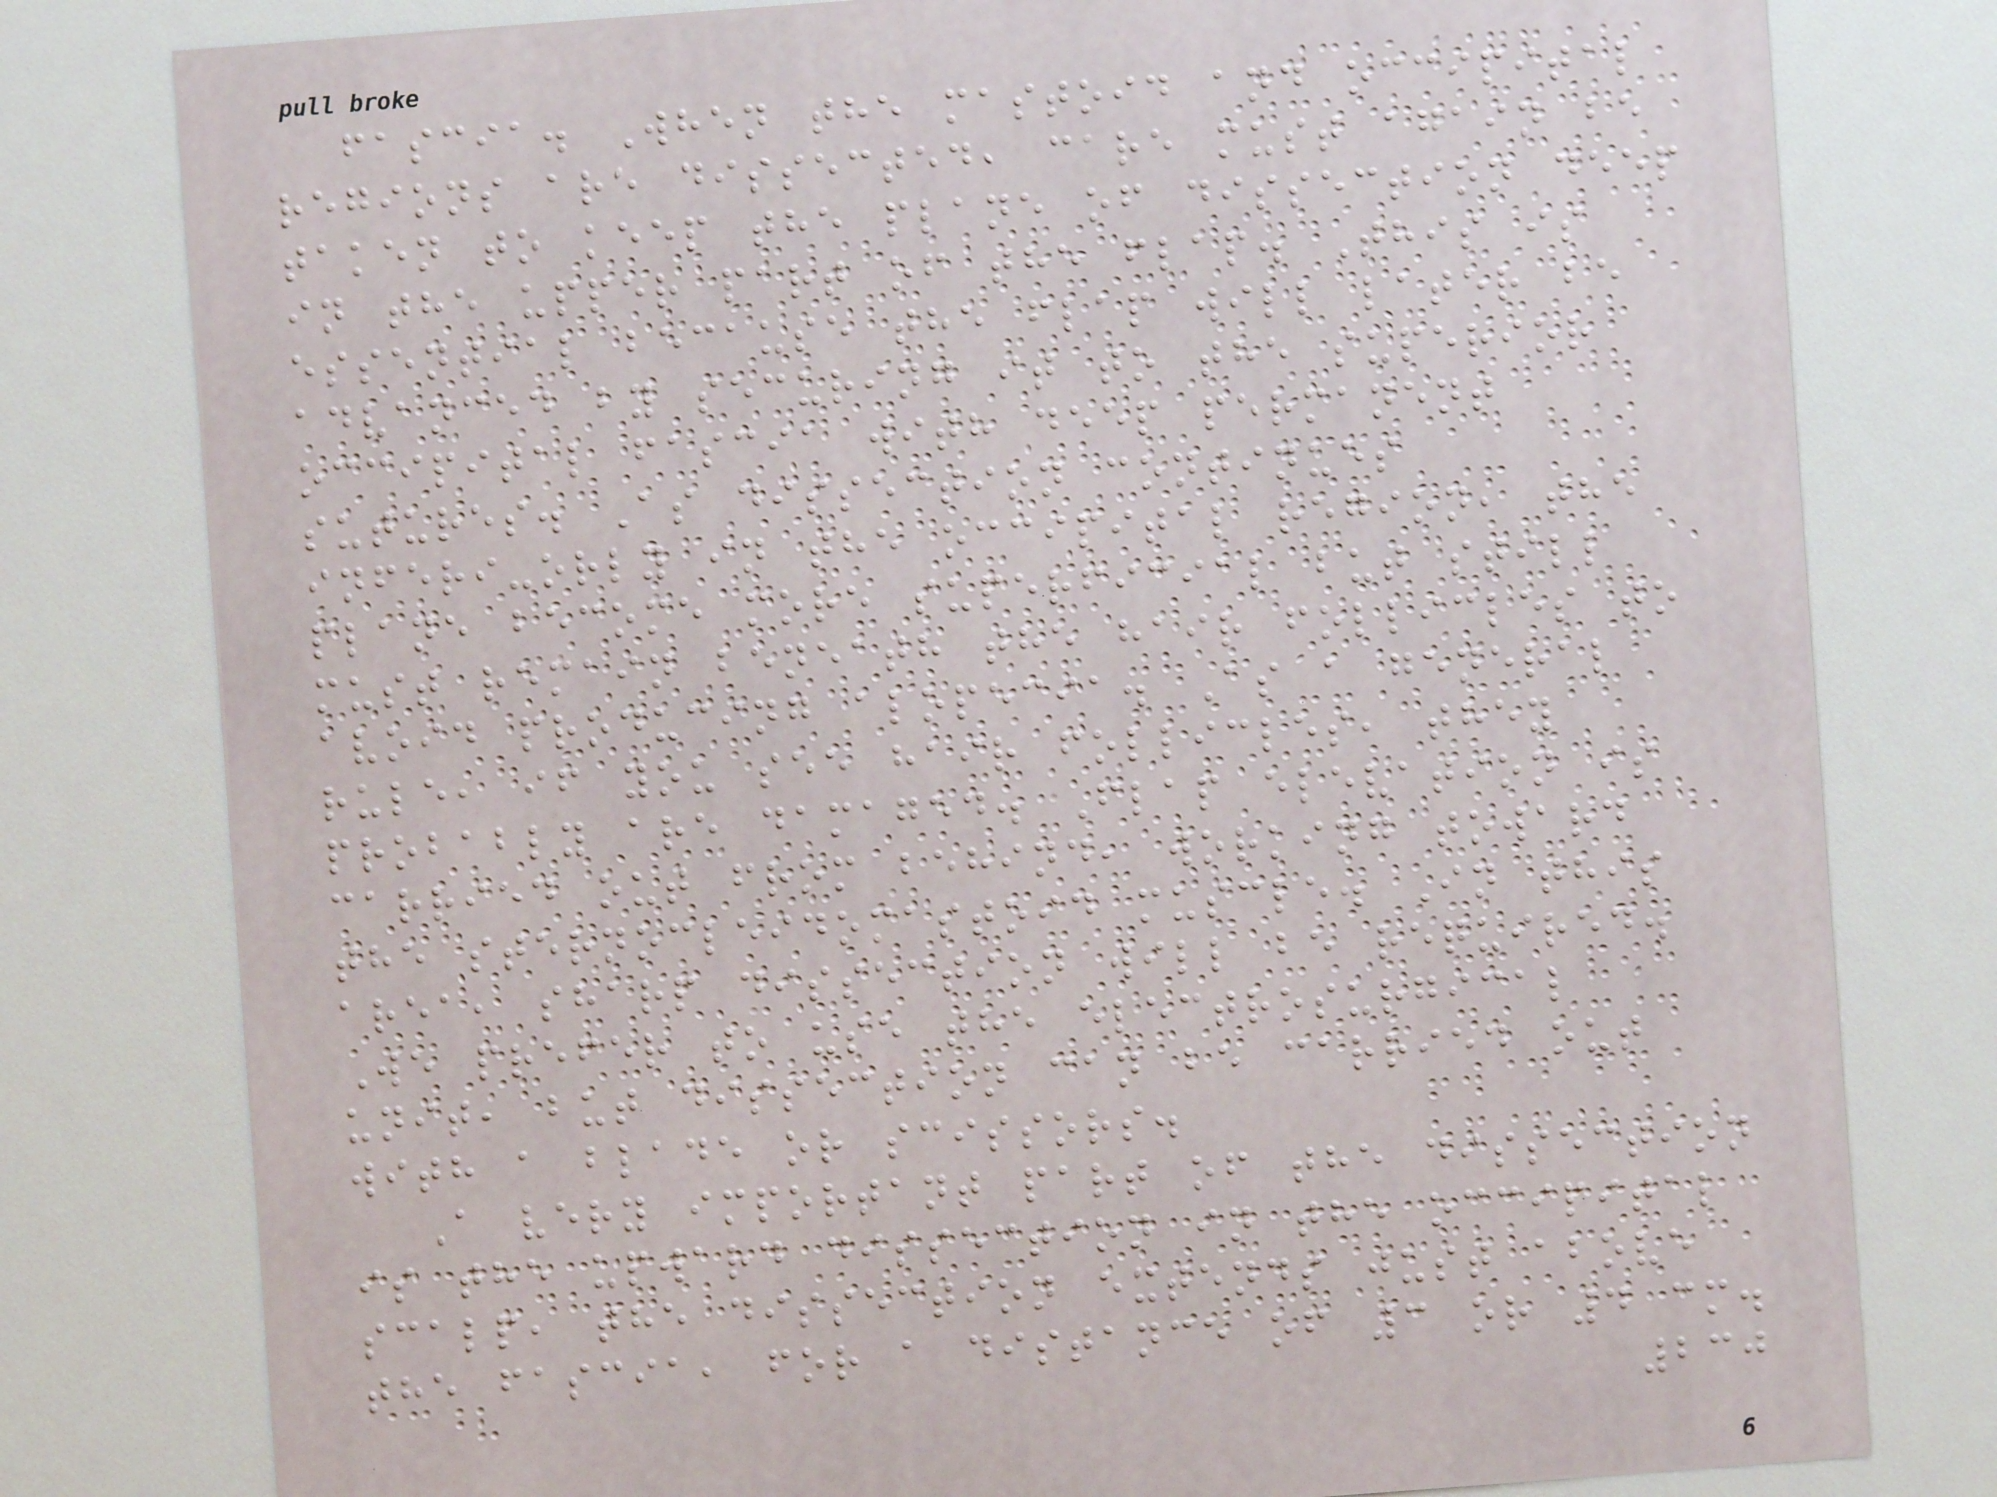fascia. When the mastoid and occipital
regions are dissected, care must again be
taken to keep the plane of dissection deep
in the upper part of the flap. This is
essential because the flap will later be
advanced by securing it to the superior
occipital fascia with deep permanent
sutures. As dissection continues
inferi-orly in the occipital region, the
plane become more superficial but still
must remain beneath the hair follicles to
avoid producing alopecia. As a general
rule, if you see hair follicles, they
probably are damaged. Flap elevation is
carried out from behind, working toward
the sternocleidomastoid muscle. In this
area, sharp dissection will be required.
We prefer to use the electrosurgical
unit, but dissection can be carried out
with a blade or scissors.
A very important part of the dissection
is the upward dissection in the occipital
scalp, the dissection extends just above
the fascia, for a distance of 3 or 4 cm.
230
